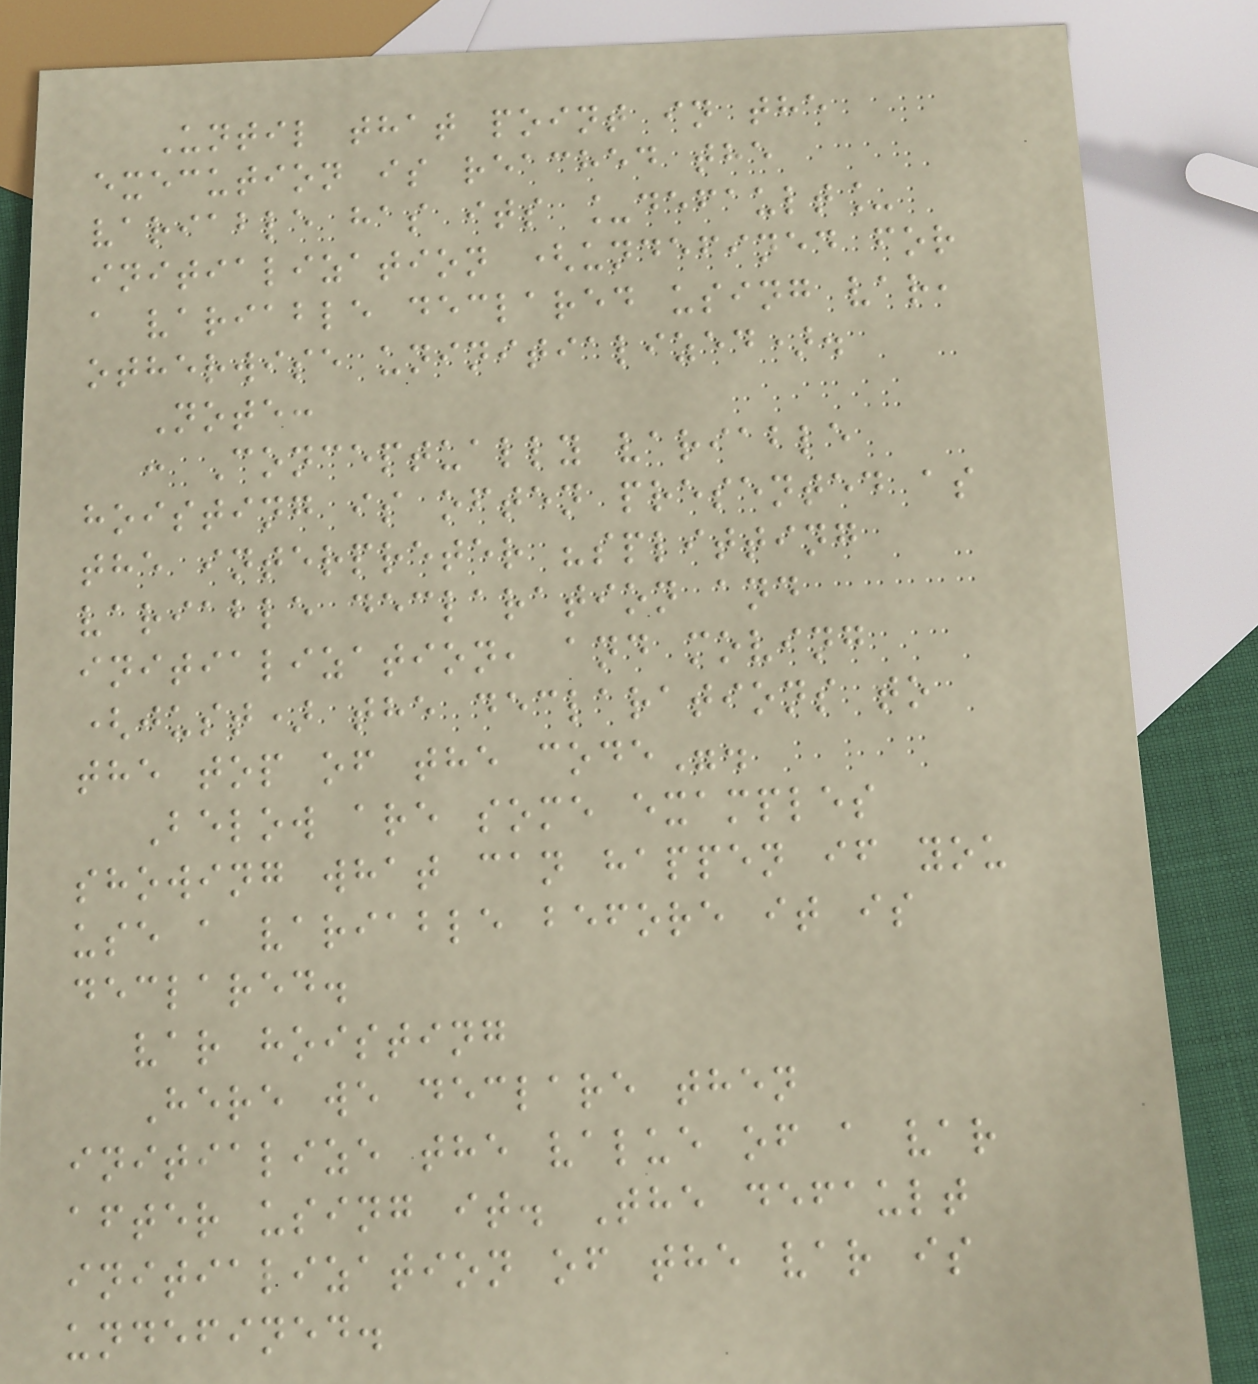Until that point in the
execution is reached the
variable has its _default_
initialization (undefined for
a variable declared using var,
otherwise uninitialized).
Note:
: Conceptually variable
hoisting is often presented as
the interpreter "splitting
variable declaration and
initialization, and moving
(just) the declarations to
the top of the code".
Below are some examples
showing what can happen if you
use a variable before it is
declared.
var hoisting
Here we declare then
initialize the value of a var
after using it. The default
initialization of the var is
undefined.
